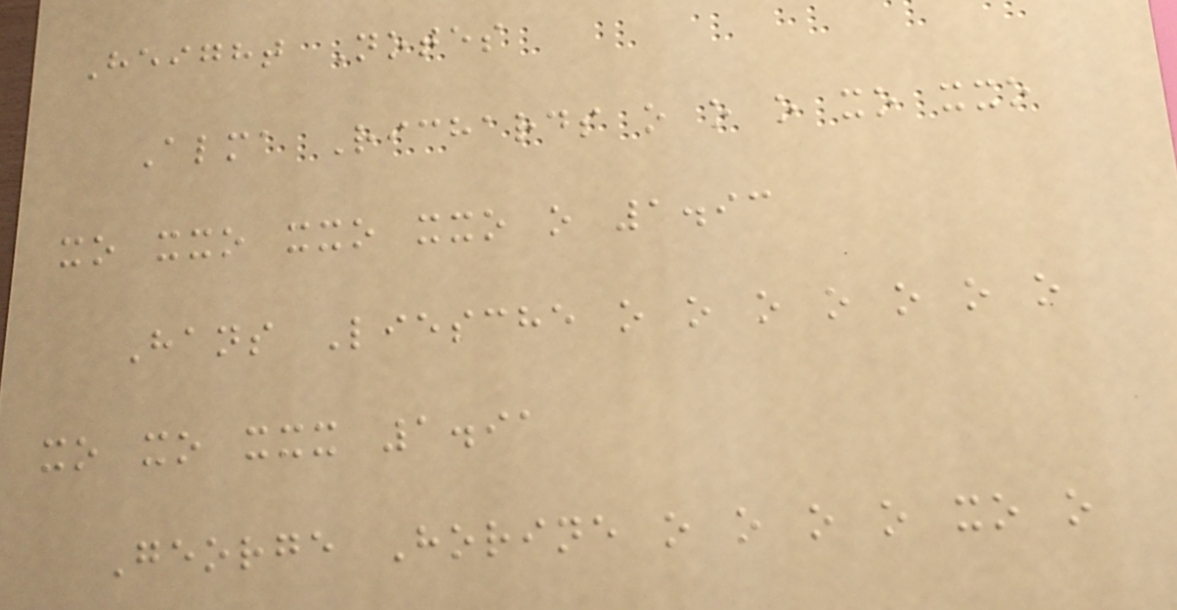Height Notes
Alma Richards o o o xo xxo
xo xxo xxo xxo o 1.93
Hans Liesche o o o o o o o
xo xo xxx 1.91
George Horine o o o o xo o
